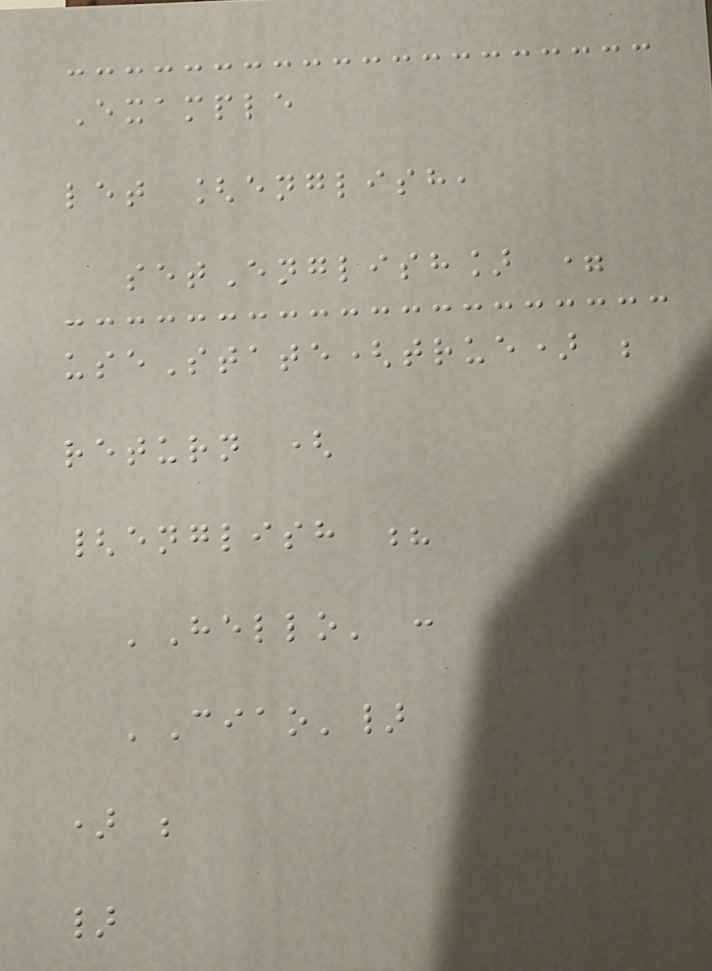Example
let [english,
setEnglish] =
useState(true) ;
return (
{english ?
'Hello' :
'Ciao'}
) ;
}
